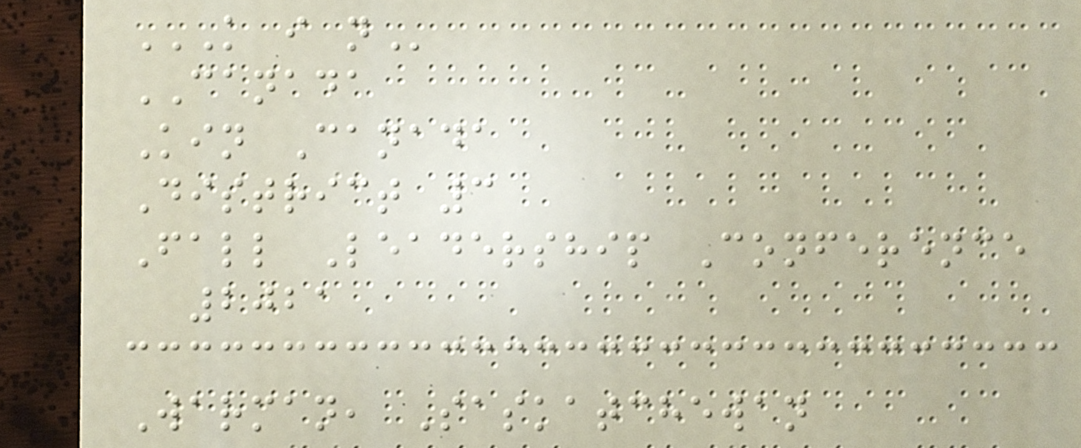K I N
CANADA
Kin Canada
District 3
Fall Leadership Conference
2021
Warman, Saskatchewan
